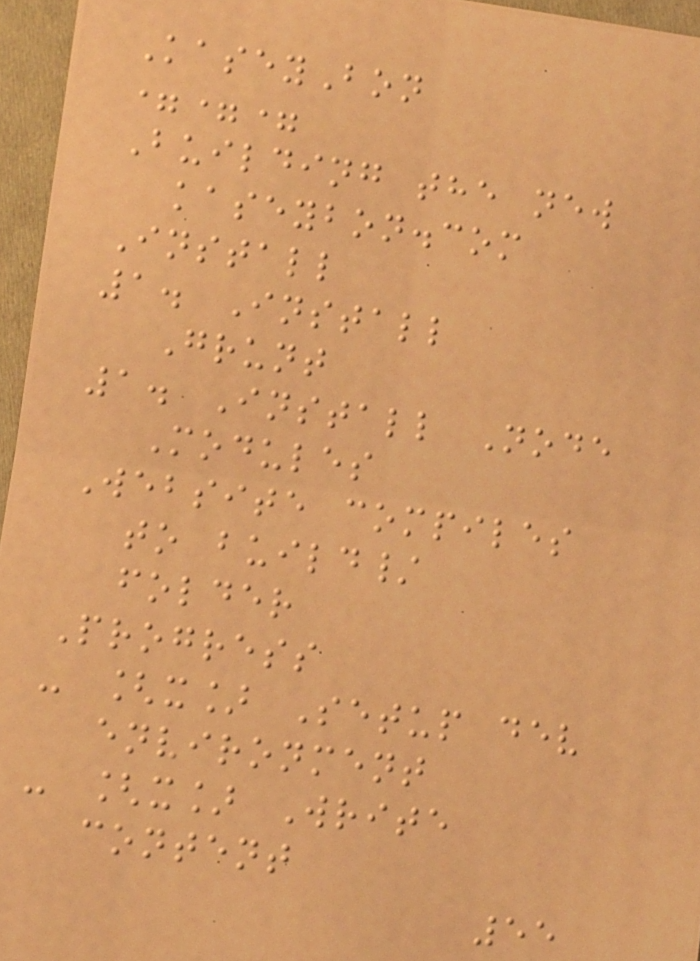KaseyBon
===
Building the new
kaseybon.com
Install
1. Install
Grunt
1. Install Node
Modules
Website compiles
to build/
folder
Progress
- [x] Setup dev
environment
- [x] Write
content
55
